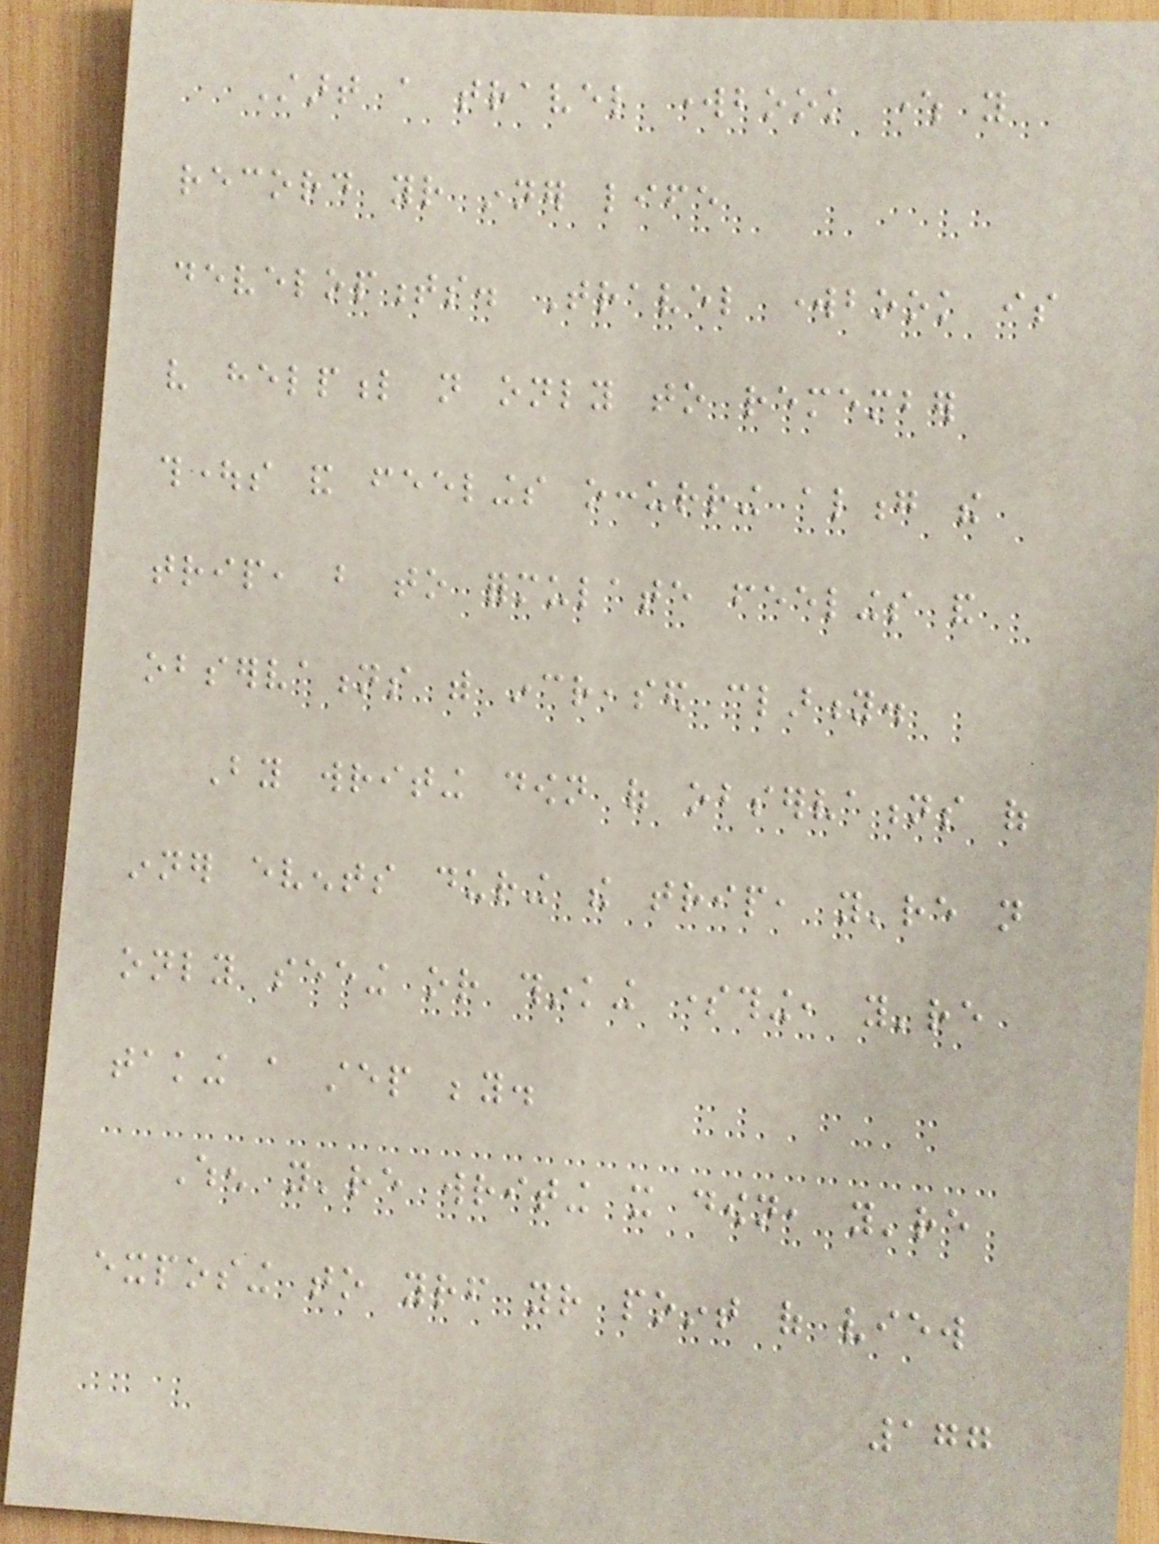Start a travel workbook where you
record your inner life
developments. Travel workbook is
very helpful not only to remember
thoughts and feelings occurring along the
trip, but to formulate feelings and
observations with increased clarity.
By writing down of observations of
inner events during the trip, you're not
only seeing or thinking something, you're
taking a step beyond.
When you're writing it down, you're
exposing to yourself your point of view
177
